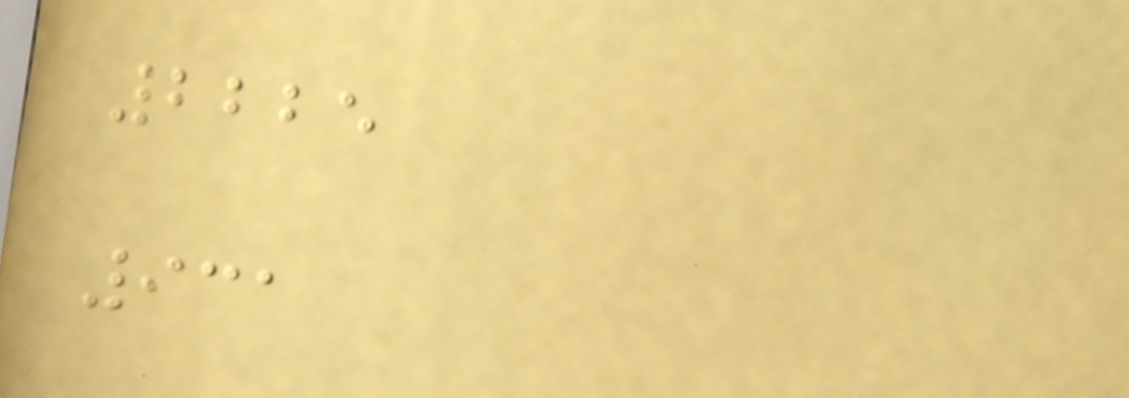2225
931
